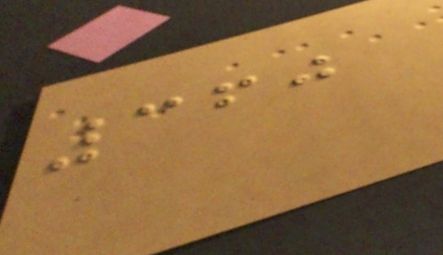360
